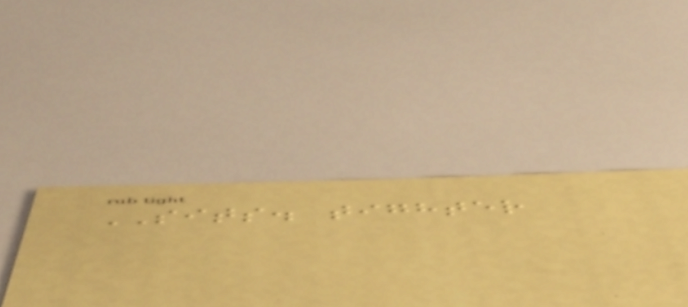SITS. tighter
